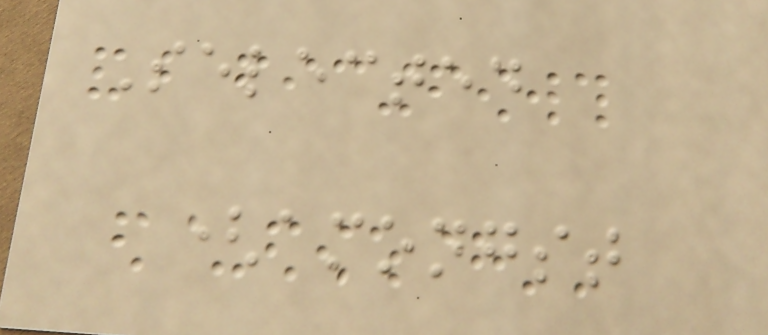Selected
(amongst
